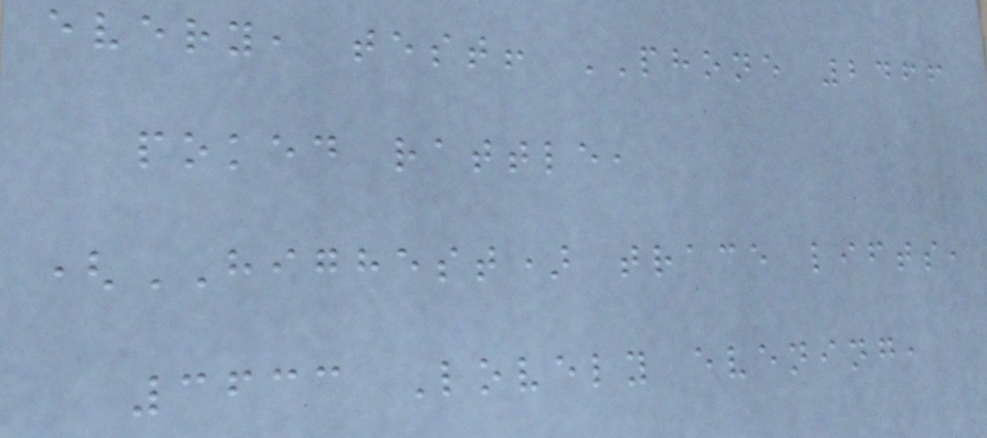every, test! PHONE 2466
poked rattle,
(HIGHEST) trace lifts,
3633 Lovely evening,
